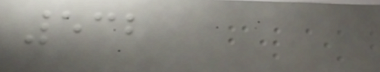532
